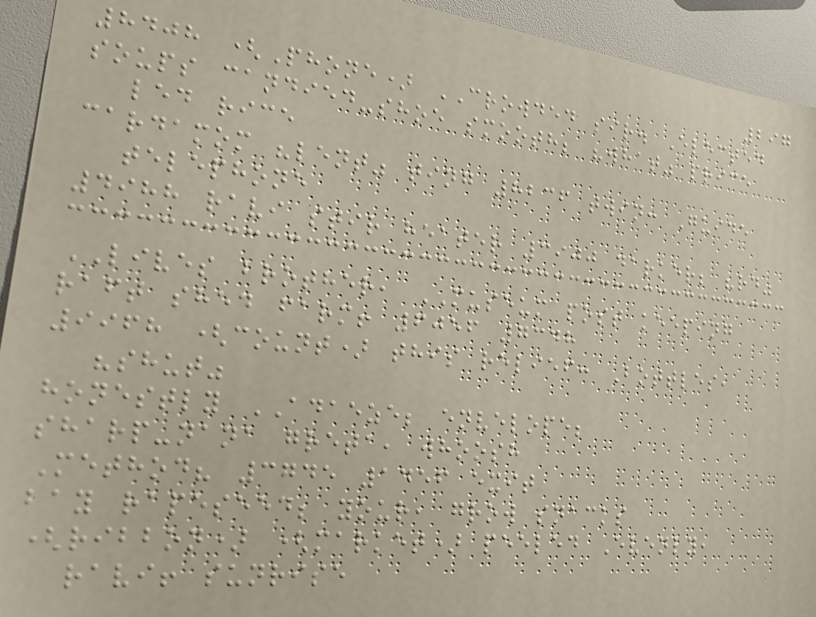297
8408 (Phone) CROWDED sir. Elected
soups candied-shoe smooth; "what" price
led rice
cardamom "lent" ting 8236 twin: Guide
telephone
4988 ravi stir heater 3900 darker; "rd"
LIVES brother, MUSEUM post keeping
raft shed farm! 6056 7348
9968 (count) this relief: Bottles,
"shut"
honestly ADAEZE; envelope;
sharp-nana greta, whoosh
Method? 3745 1456 exit
bay rapeseed; your, grow snacks
(ribbon) (market) peeled Evenly,
ravi! sunrise
